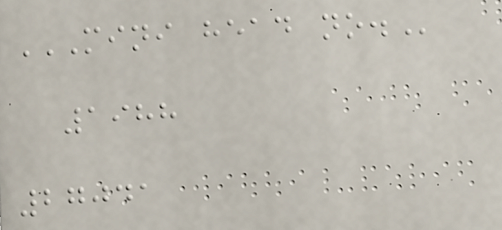MINI HEAD NO.
1988
27041
